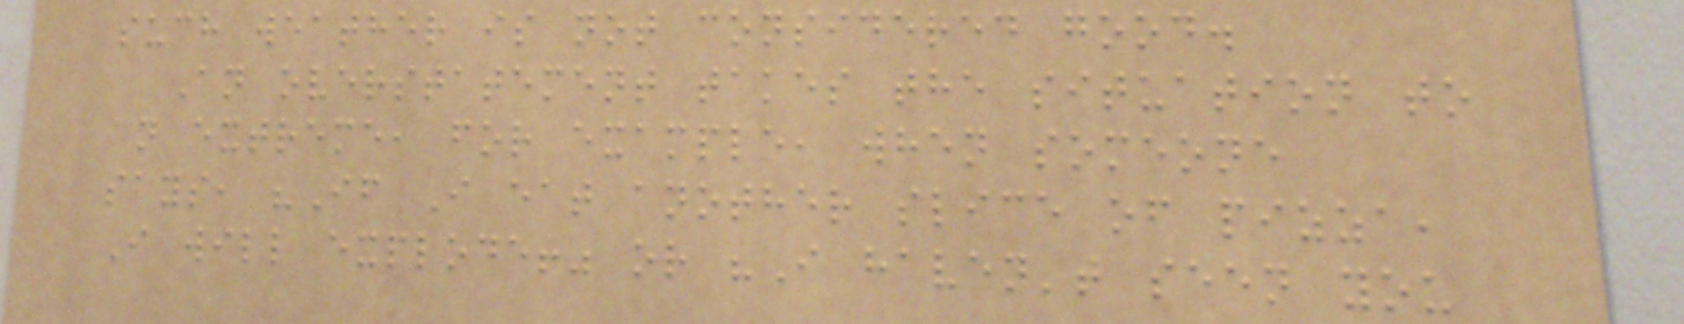such weather is not considered good.
An overstatement takes the situation to
an extreme, for example, when someone
says, "If I eat another slice of pizza,
I will explode!" or "I haven't seen you
